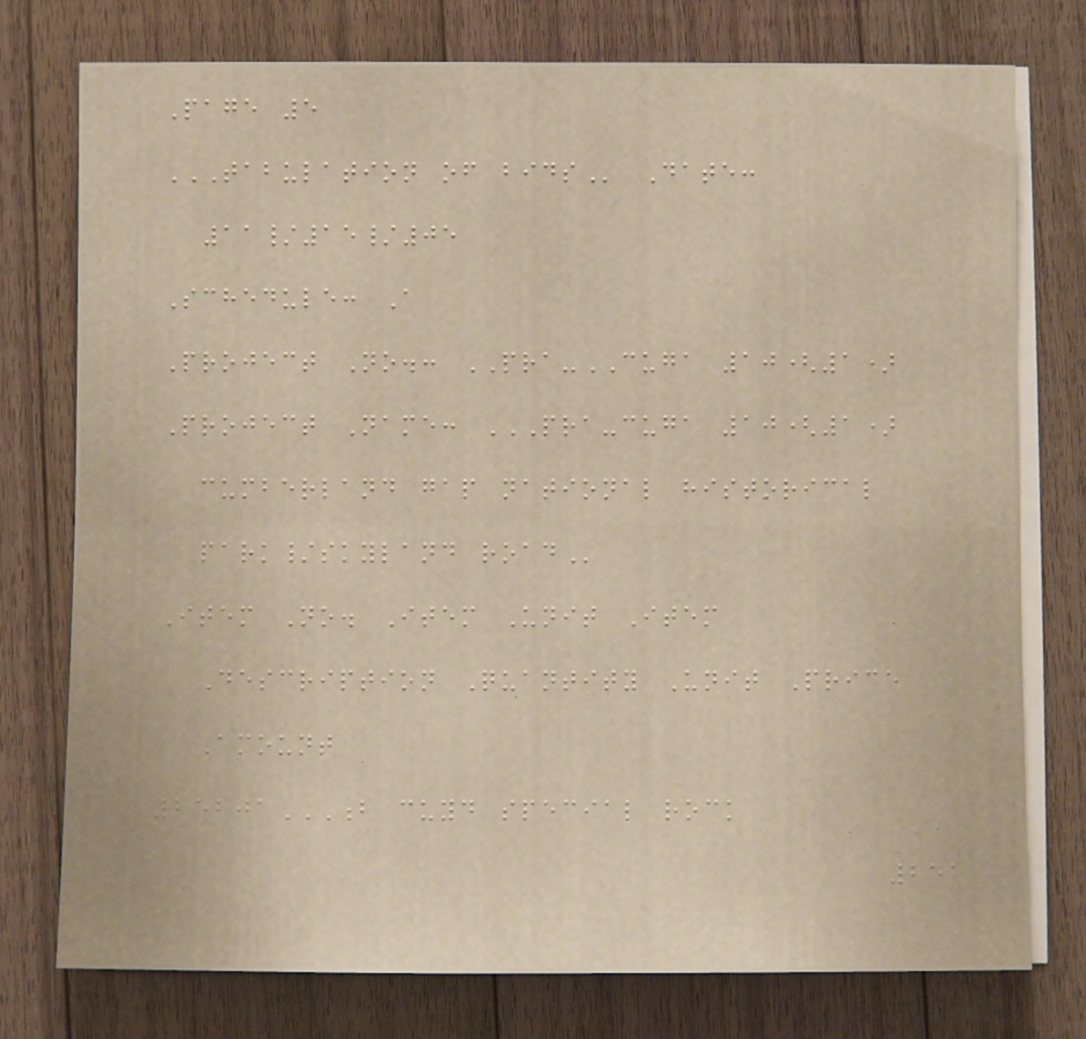Page 5
TABULATION OF BIDS Date:
11/15/05
Schedule: A
Project No.: PRA-CUGA 10(1)
Project Name: PRA-CUGA 10(1)
CUMBERLAND GAP NATIONAL HISTORICAL
PARK/SKYLAND ROAD
Item No. Item Unit Item
Description Quantity Unit Price
Amount
25201B CUYD SPECIAL ROCK
251
